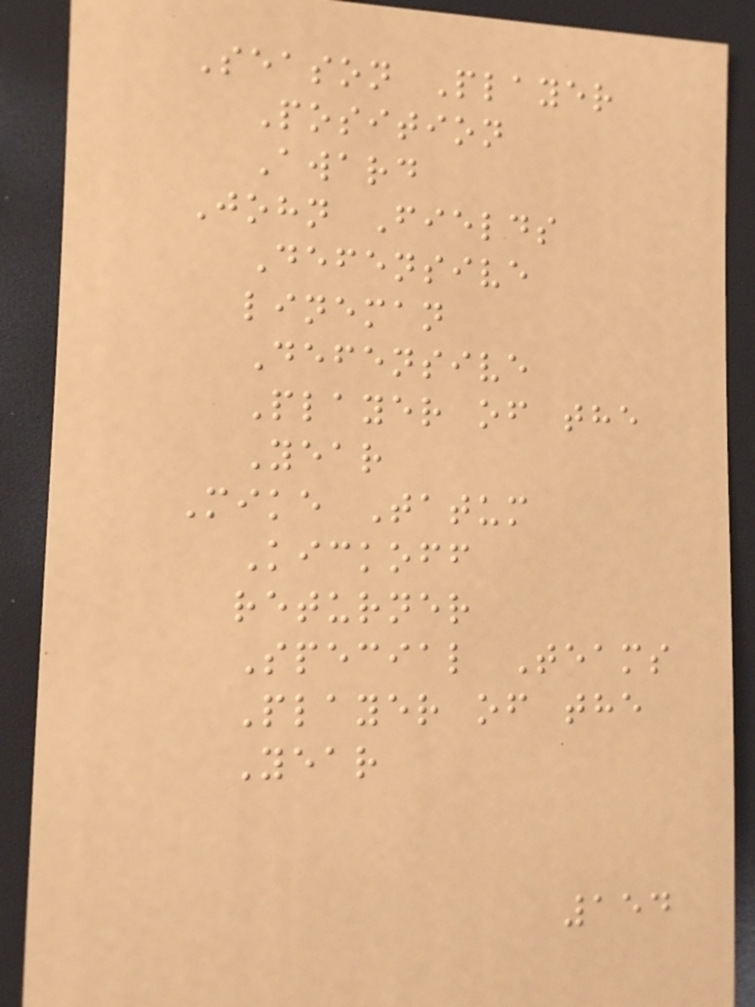Season Player
Position
Award
John Fields
Defensive
lineman
Defensive
Player of the
Year
Mike Tatum
Kickoff
returner
Special Teams
Player of the
Year
154
